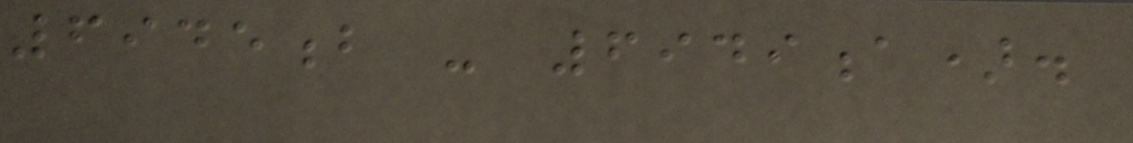6945b - 6949a).
